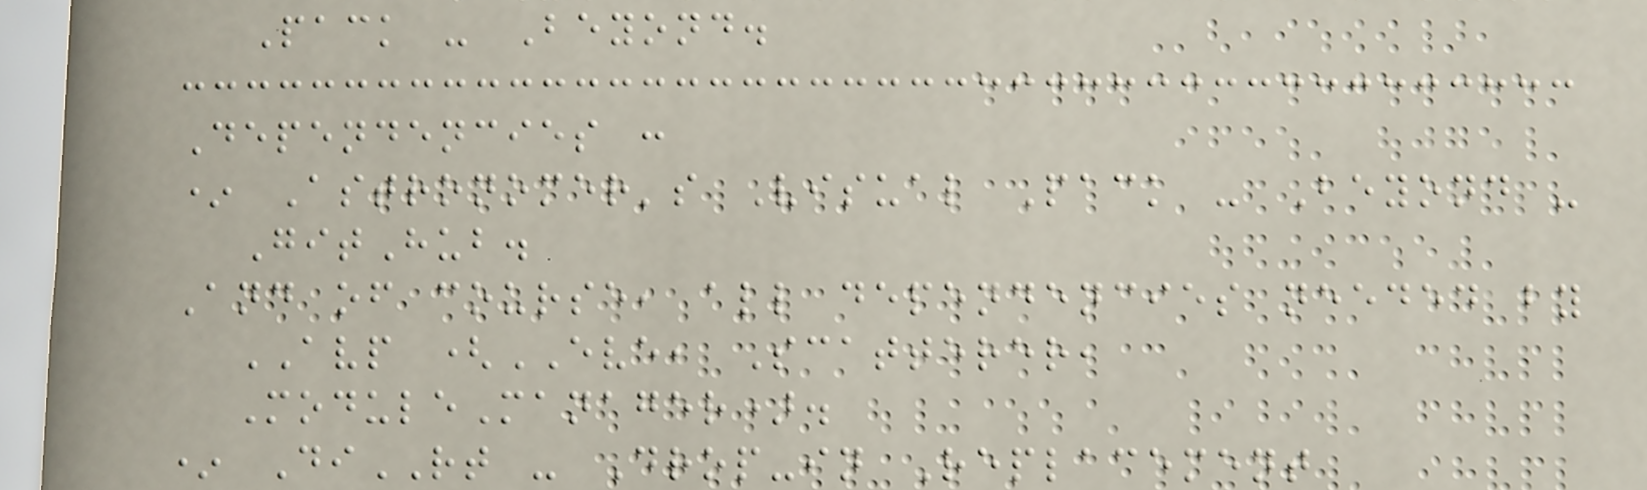Pack - Beyond.
Dependencies :
* Astronomer's Visual Pack - Beyond -
GitHub.
And of course, all dependencies needed by
AVP (EVE, Scatterer,
ModuleManager).
* DiRT - Drop-in Replacement
